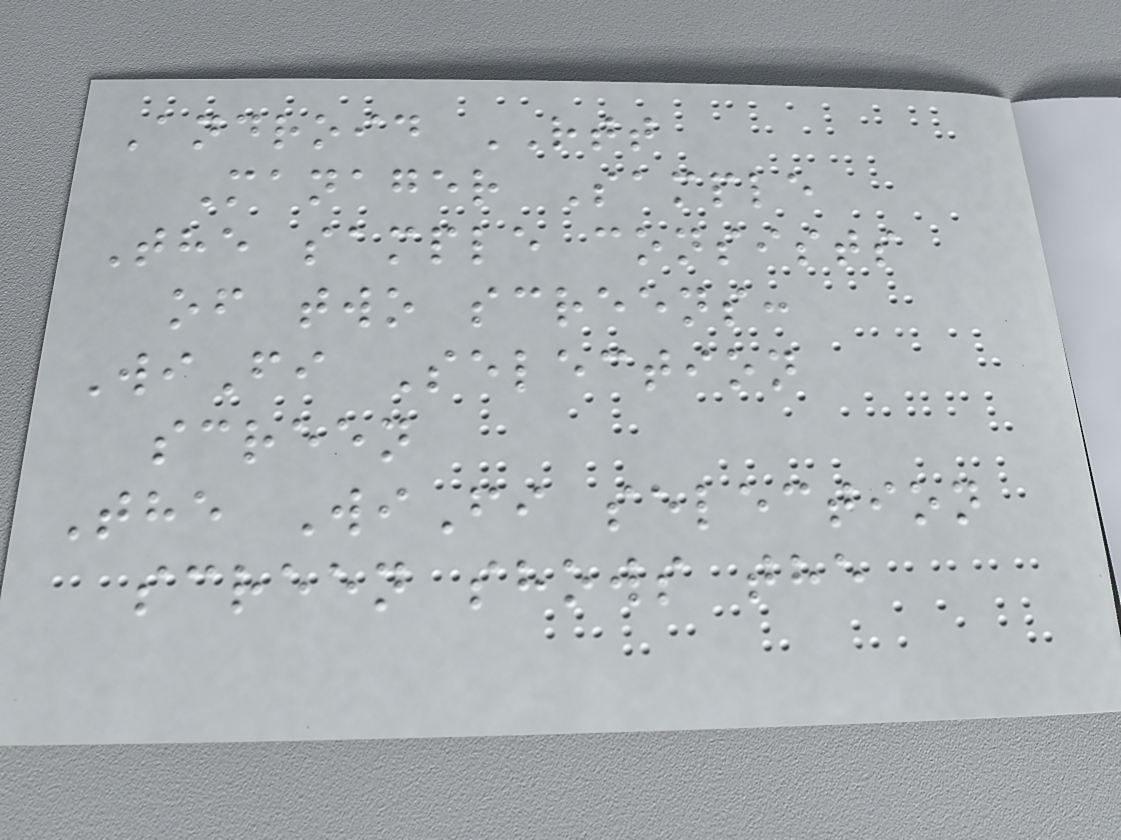Android RTT
Manager Sample
The sample consists
of two screens:
WiFi Selection
screen
The WiFi selection
screen shows the
